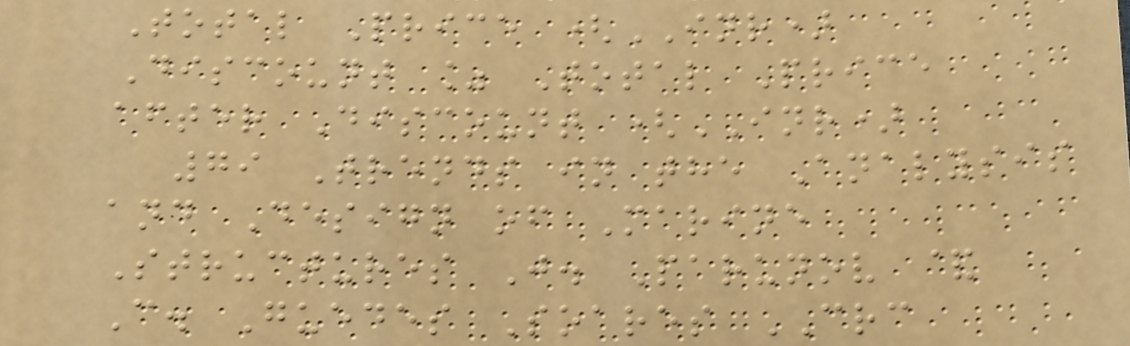Total Price (INR)
Discount % Total Price
after Discount (INR)
79 Trends in the Analysis
and Design of Marine
Structures J. Parunov &
C. Guedes Soares CRC
